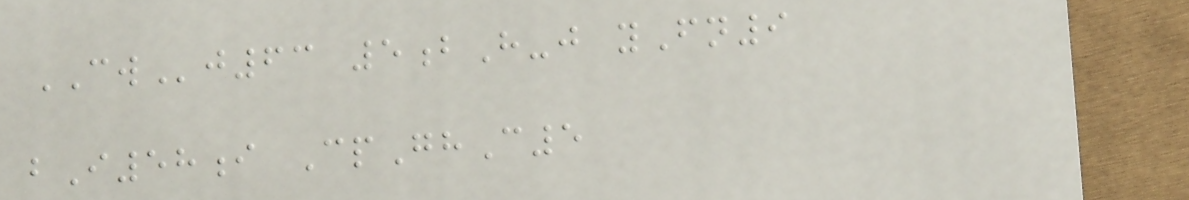CWj63 5bH-j yFn9
bI58i CpGhC5
